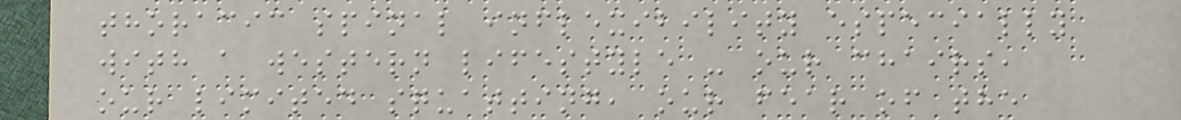thoracic spinal inflexibility especially
with a western lifestyle - our chairs,
our limited squatting, our fear of the
